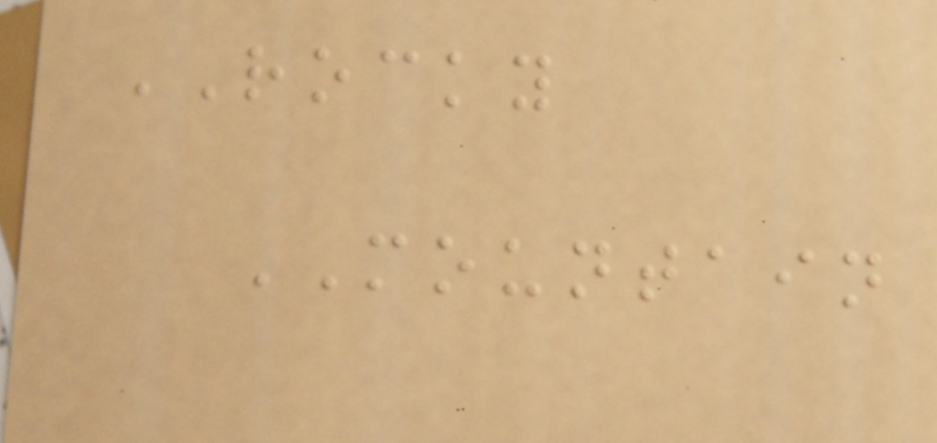ROCKY
MOUNTAIN
